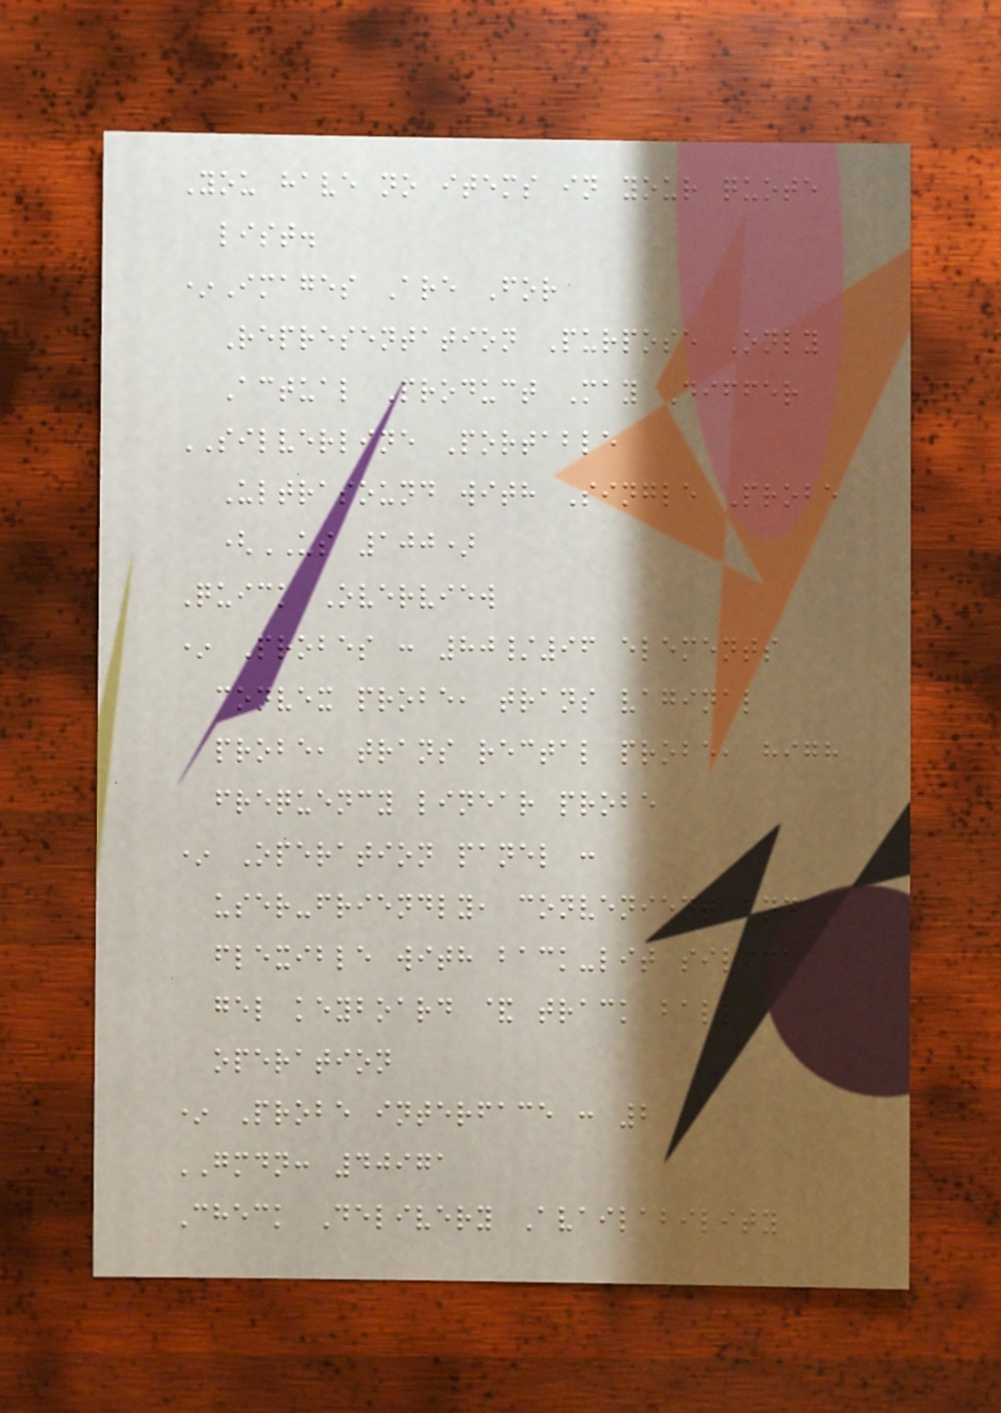You have no items in your quote
list.
*Images Are For
Representation Purpose Only
Actual Product May Differ
SILVERLINE Portable
Ultrasound with Single Probe
(US 100)
Quick Overview
* Probes : 80/96 elements
convex probe, trans vaginal
probe, trans rectal probe, high
frequency linear probe
* Operation panel :
user-friendly, convenient and
flexible with back-lit silica
gel keyboard & track ball
operation
* Probe interface : 2
GMDN: 40971
Check Delivery Availability
